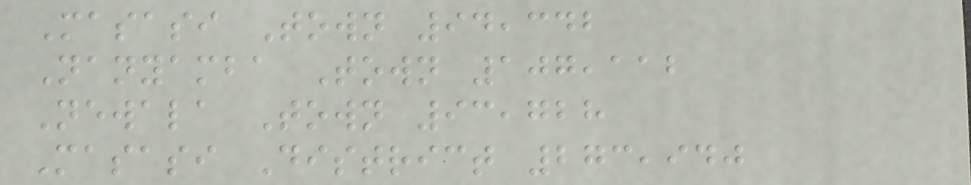Masasi Town 94,342
Nanyamba Town 107,112
Newala Town 93,728
Masasi District 273,940
